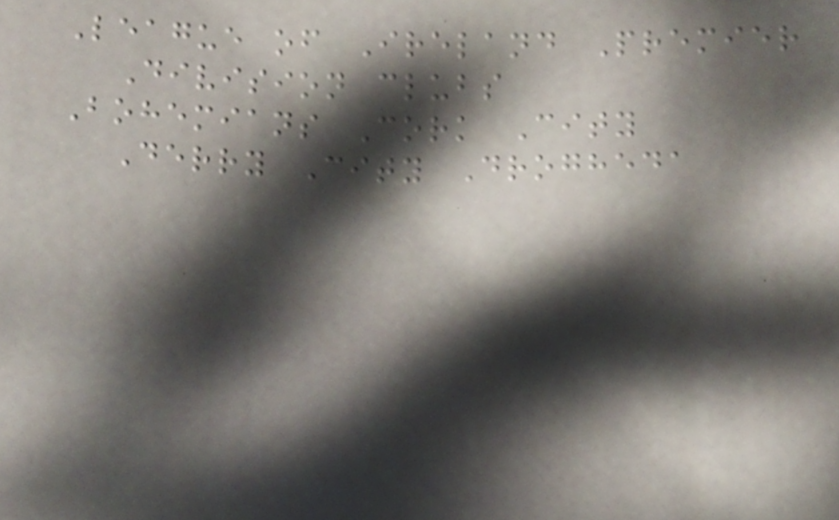League of Ireland Premier
Division clubs
Bohemians Cork City
Derry City Drogheda
